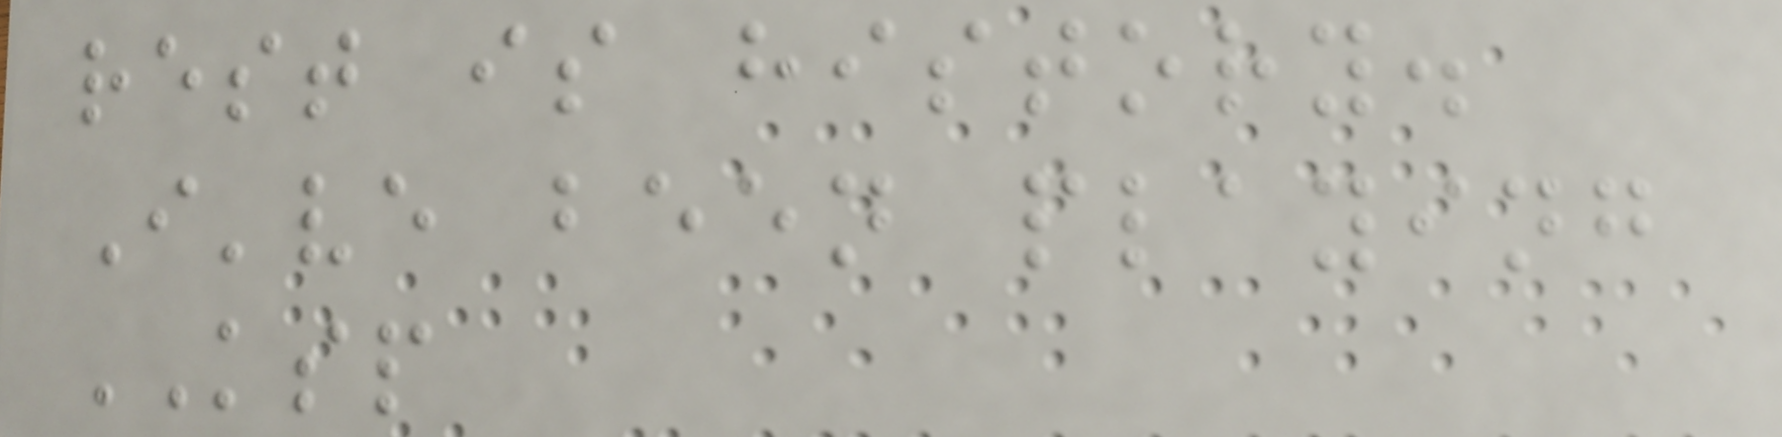rest is history.
I've been playing
KSP
